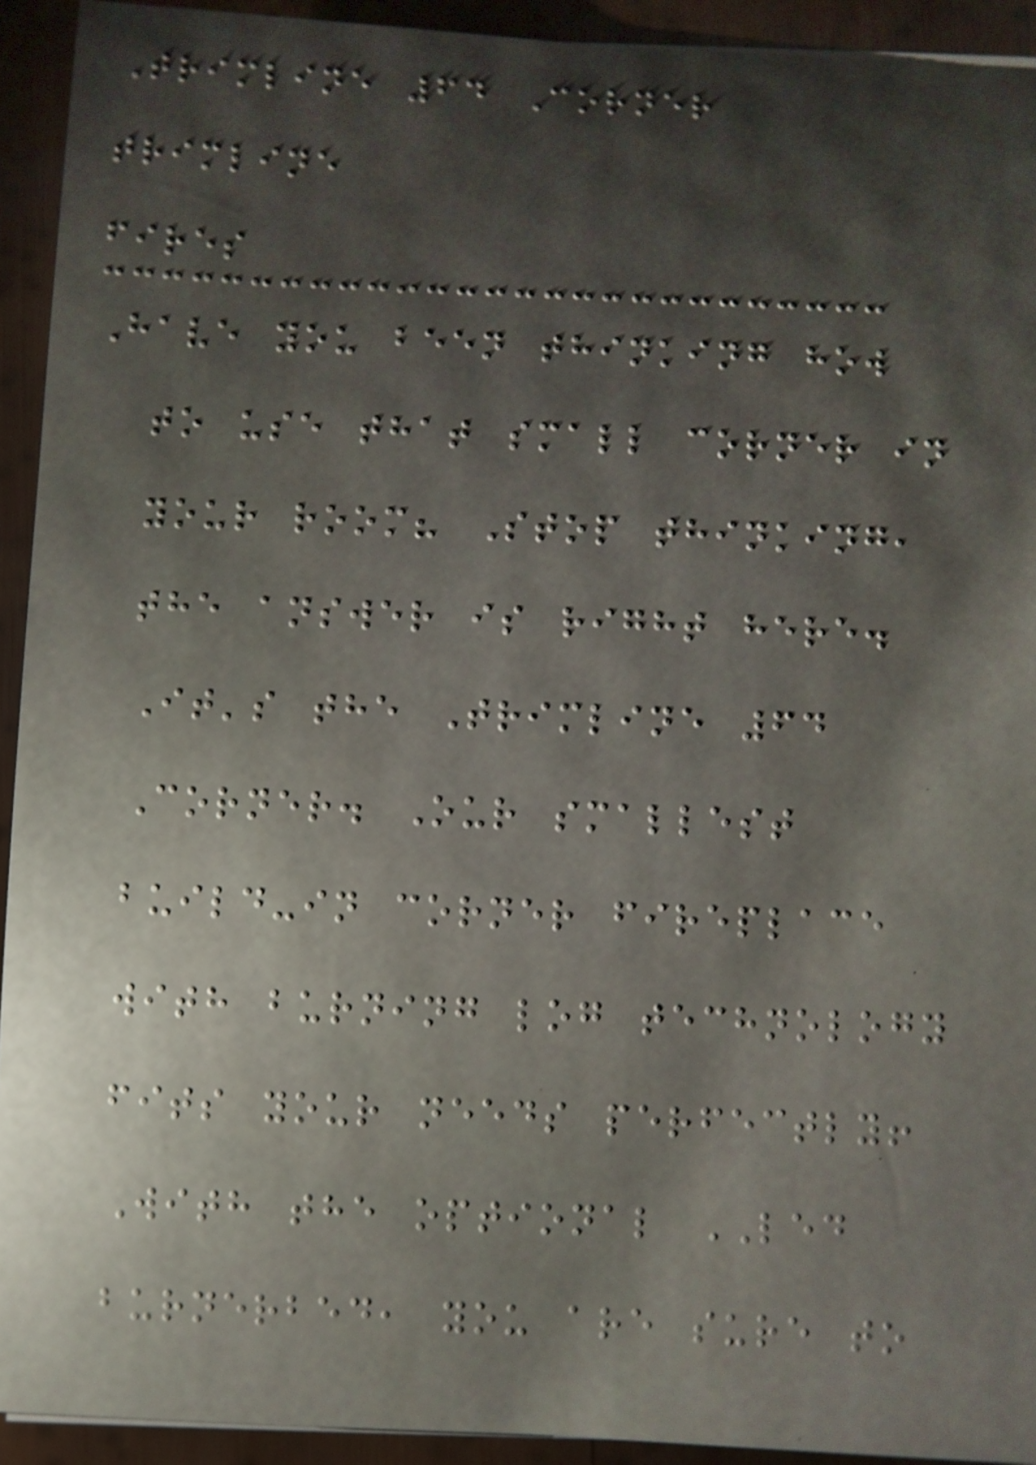Trimline 64 Corner
trimline
fires
Have you been thinking how
to use that small corner in
your room? Stop thinking,
the answer is right here.
It's the Trimline 64
Corner. Our smallest
build-in corner fireplace
with burning log technology
fits your needs perfectly!
With the optional LED
burnerbed, you are sure to
